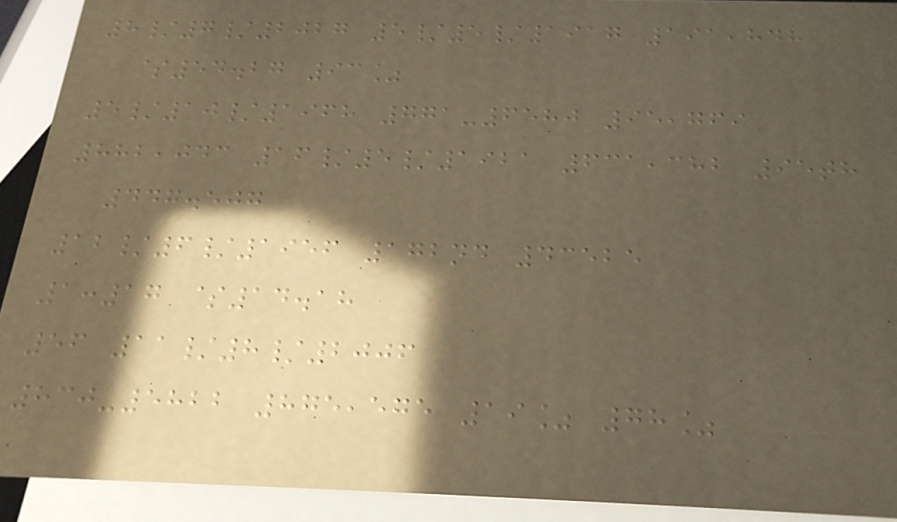8/7/2027 5/5/1917 191,848
$54.27 93%
5/10/1968 771-6580 95,769
882,043 16/5/1921 631,382 95th
447.507
12/6/1956 172nd 43525
1:17 $14.18
56 11/8/2006
830-5822 875,575 19% 78%
